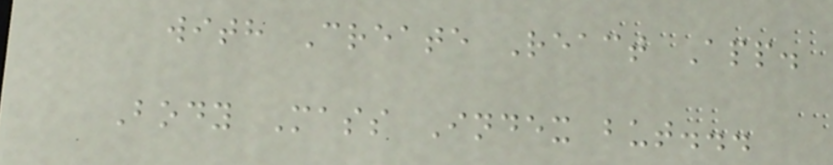with Create React App.
Body Mass Index but...
